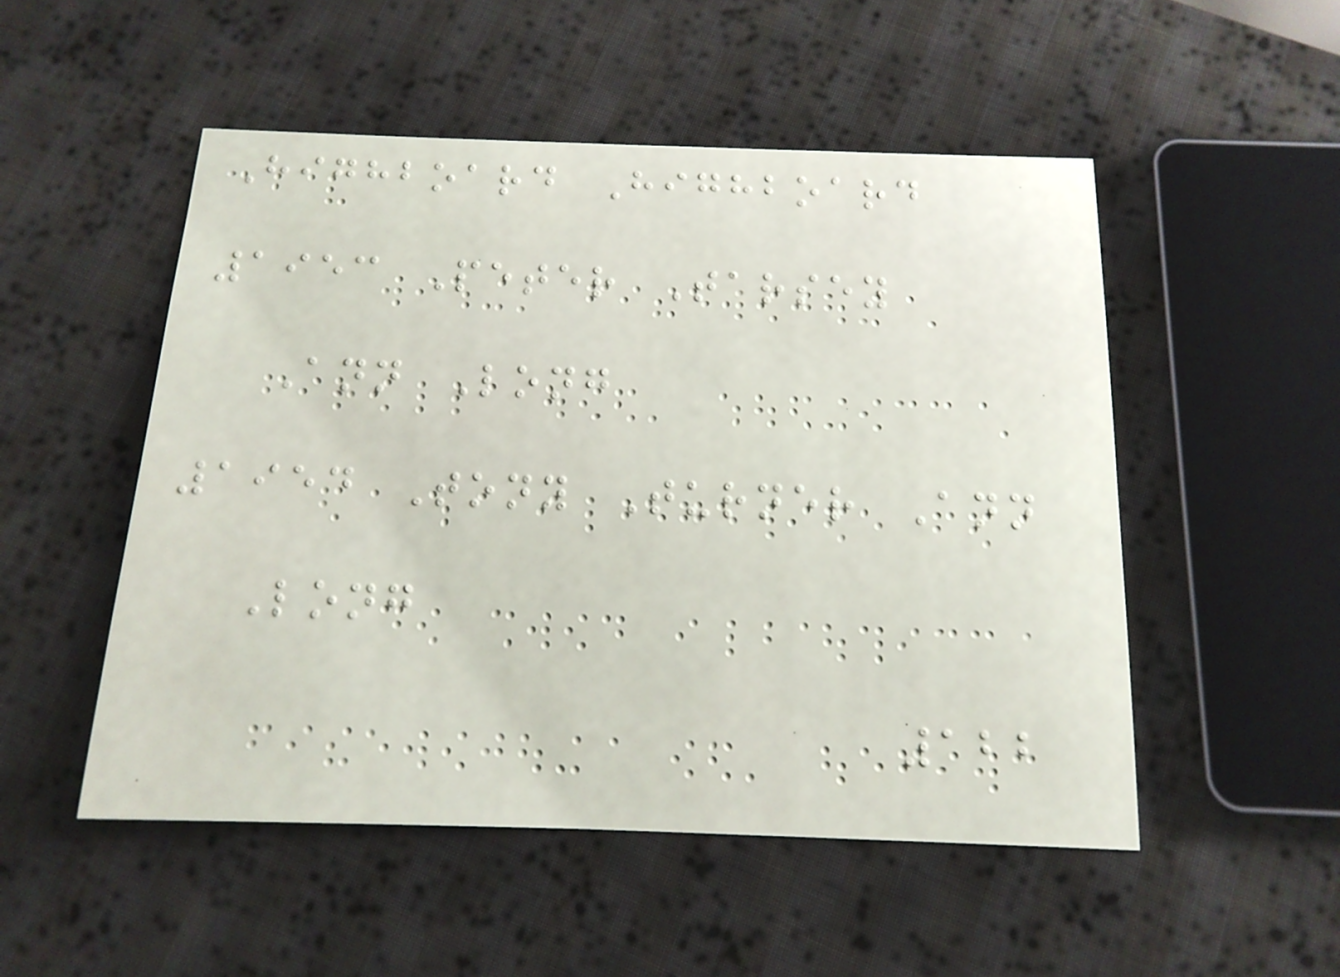Highboard Highboard
1953 Peter Tarsey
Ann Long
1954 Tony Turner Ann
Long
122
